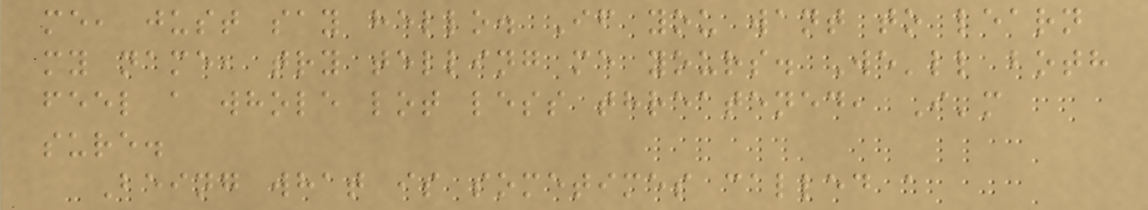me, just say hello. If you want to learn
my name, try telling me yours. We'll both
feel a whole lot less threatened, I'm
sure.
Being what is sometimes called a
